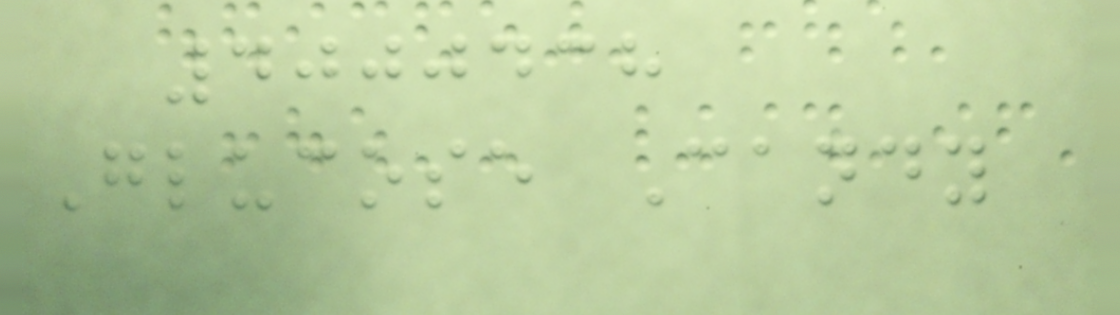4000438
Glucose Candy
